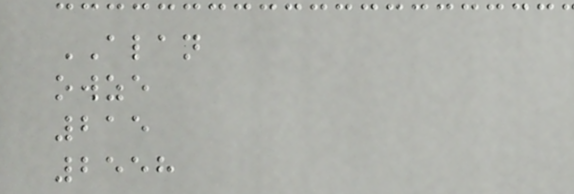ALAN
owze
215
2558
